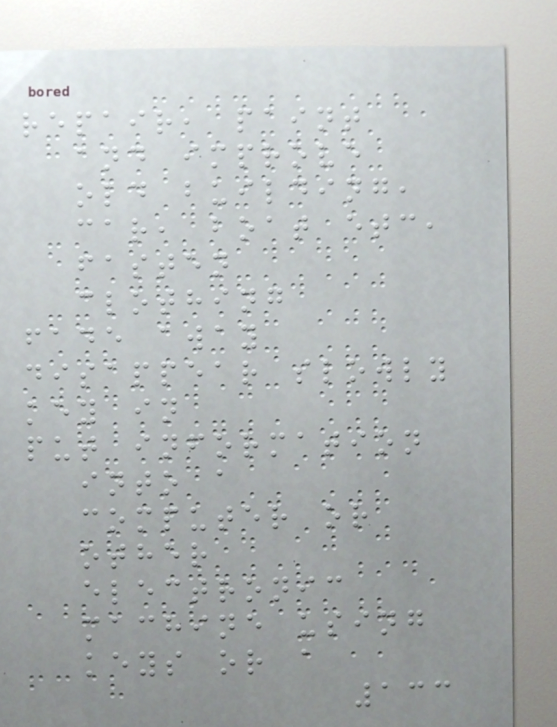repair, paint
and improve
old building,
car, boat etc,
fasten
clothing
fade away
disappear slowly
key in
put information
into a
computer or
other
electronic
machine using
keys or a
133
